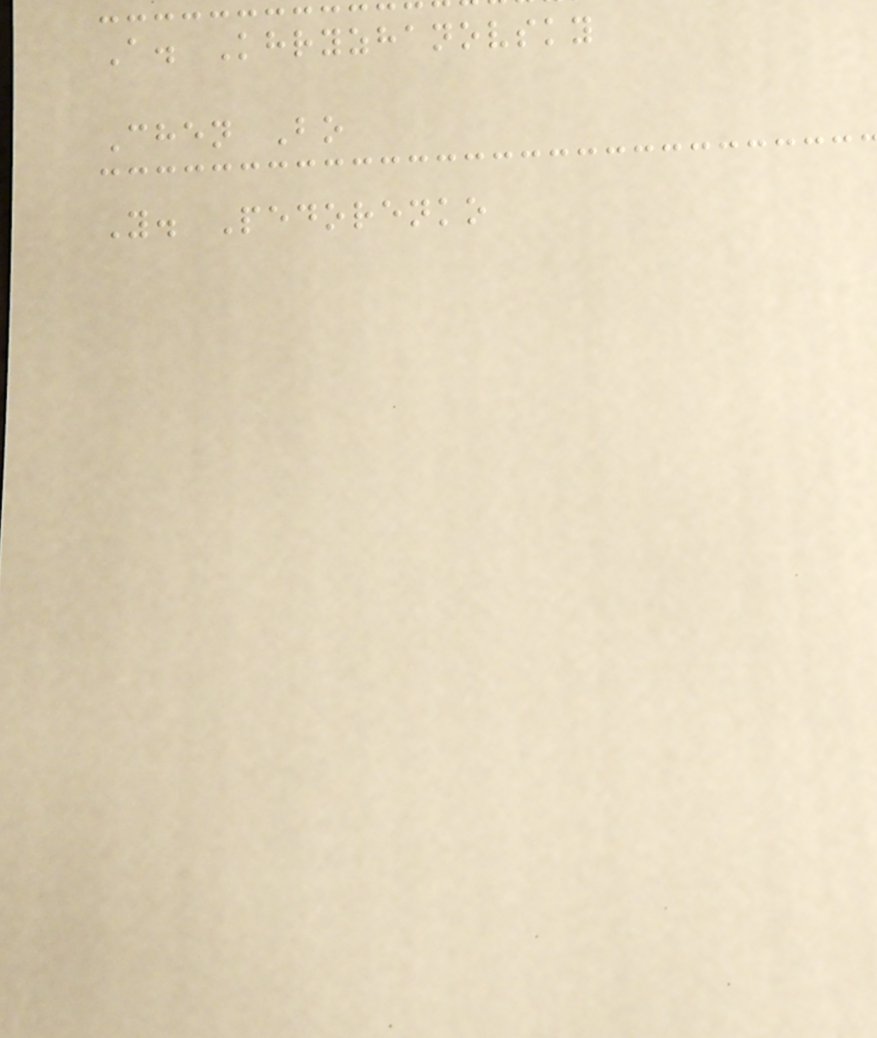A. Khryzhanovsky
Chen Bo
Y. Pedorenko
